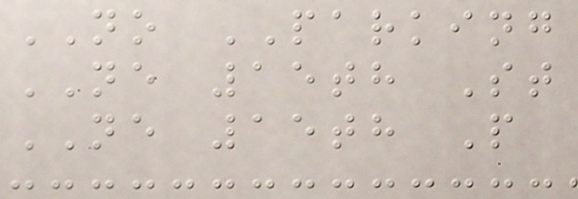NO PARKING
NE 15th St
NE 15th P
